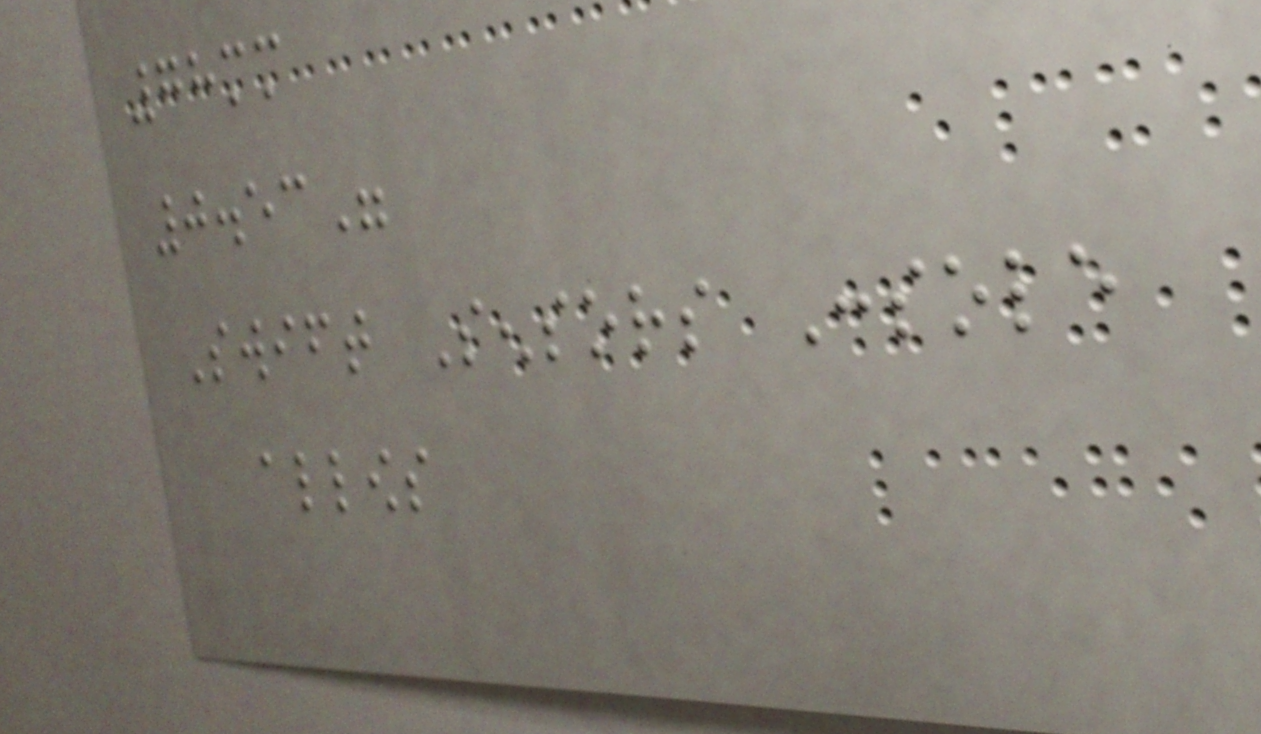78mm
0.53"
Swift Sensors Console
allows
